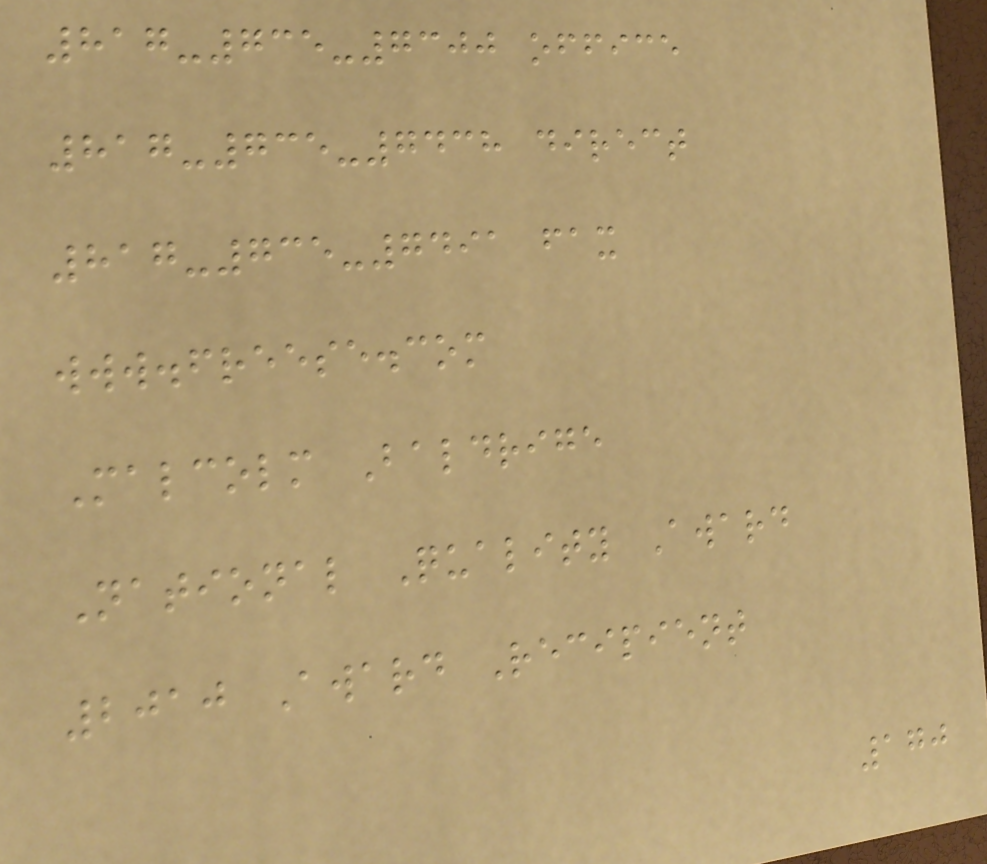817-735-7300 office
817-735-7438 direct
817-735-7491 fax
www.freese.com
Malcolm Baldrige
National Quality Award
2010 Award Recipient
170
